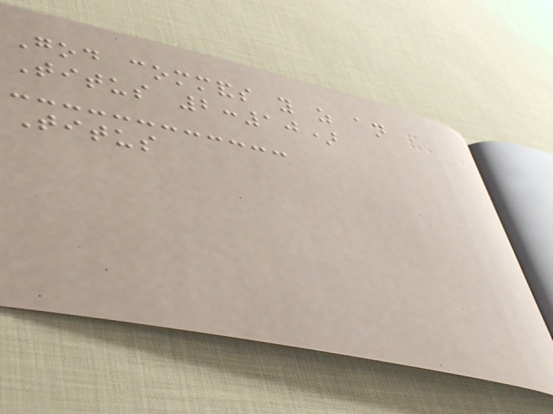God commands you as an
Titus 2:10)
Titus
